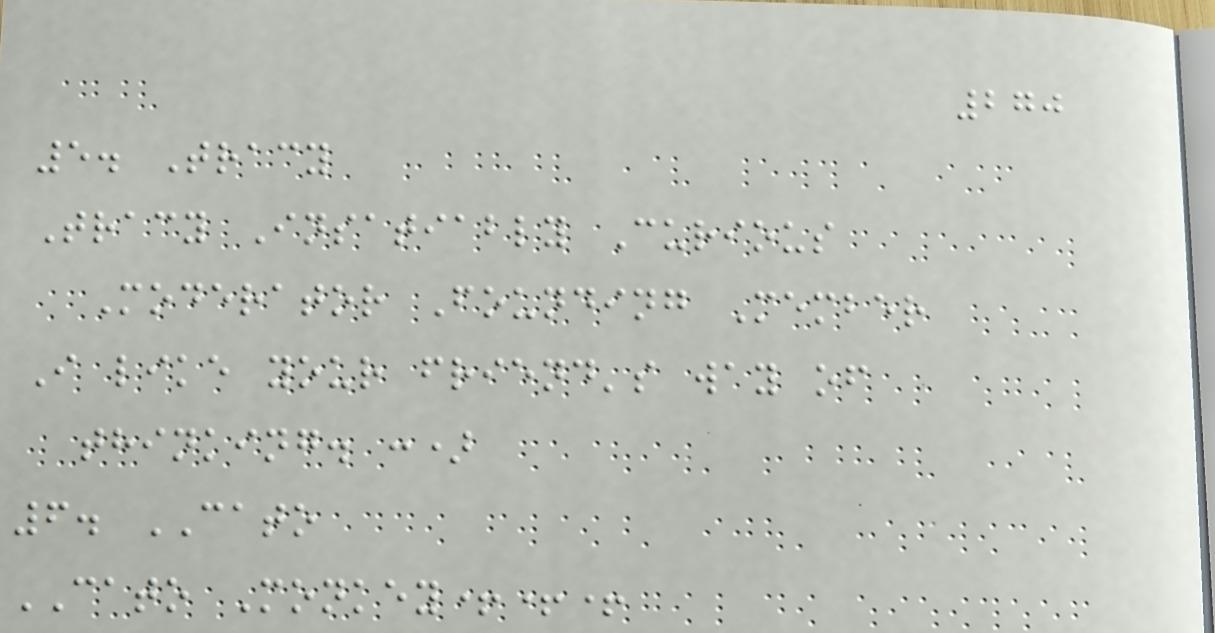270
5. Tracy
Tracy Insatiably Curious
Moderator Founding Member
I like your friend's way of
thinking. :)
6. CATO
CATO Monkey+++
